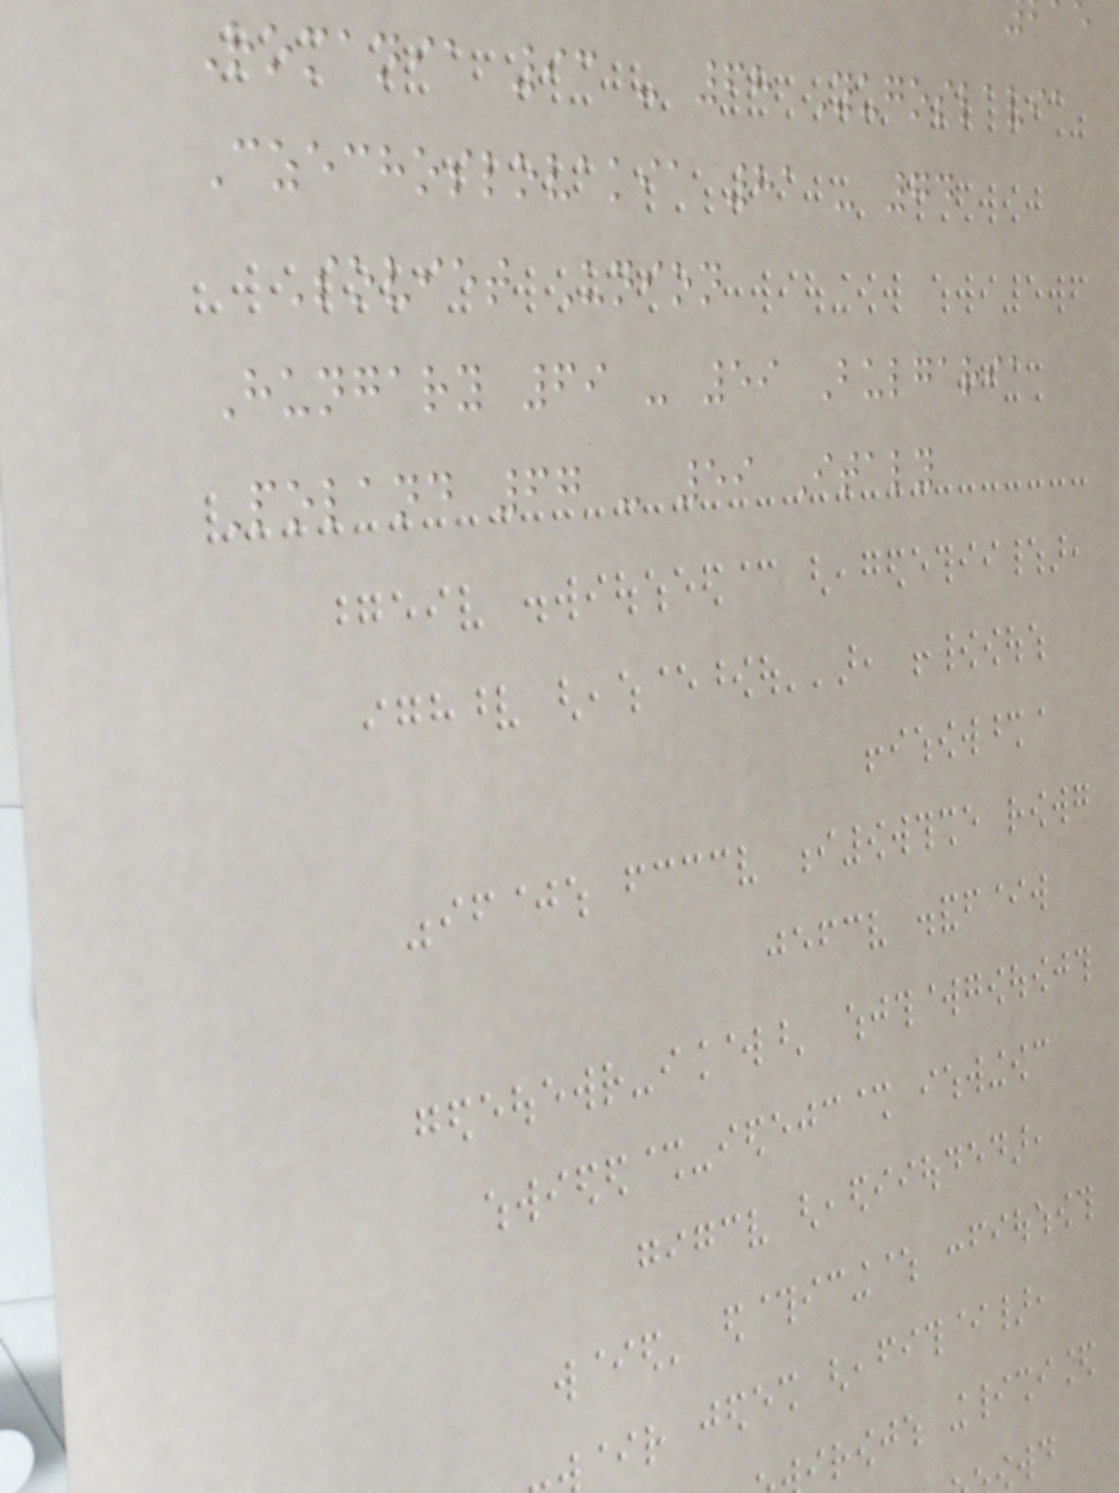Romania 93 - 68 Yugoslavia
Czechoslovakia 81 - 74
Soviet Union
Hungary 69 - 59 Bulgaria
Poland 67 - 59 Italy
